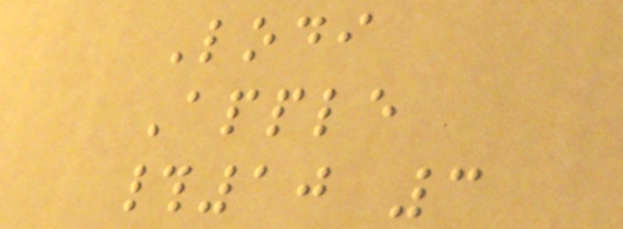Lodi
Apple
#10 3
